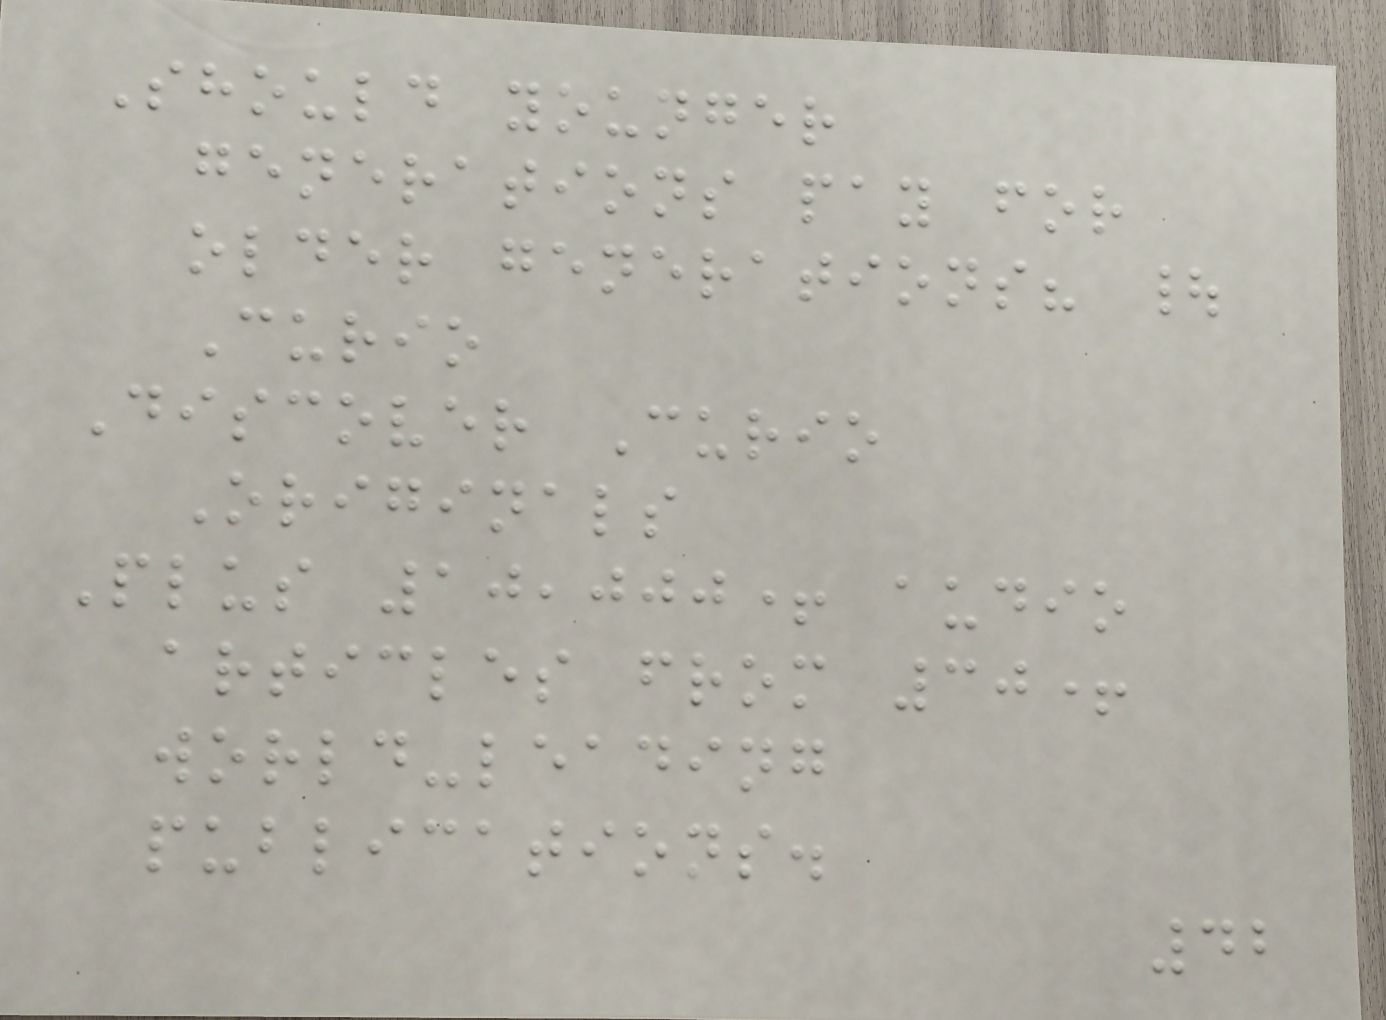Should younger
generations pay for
older generations? |
Curio
Discover Curio
Originals
Plus 10,000+ audio
articles from 30+
world-leading
publications.
42
